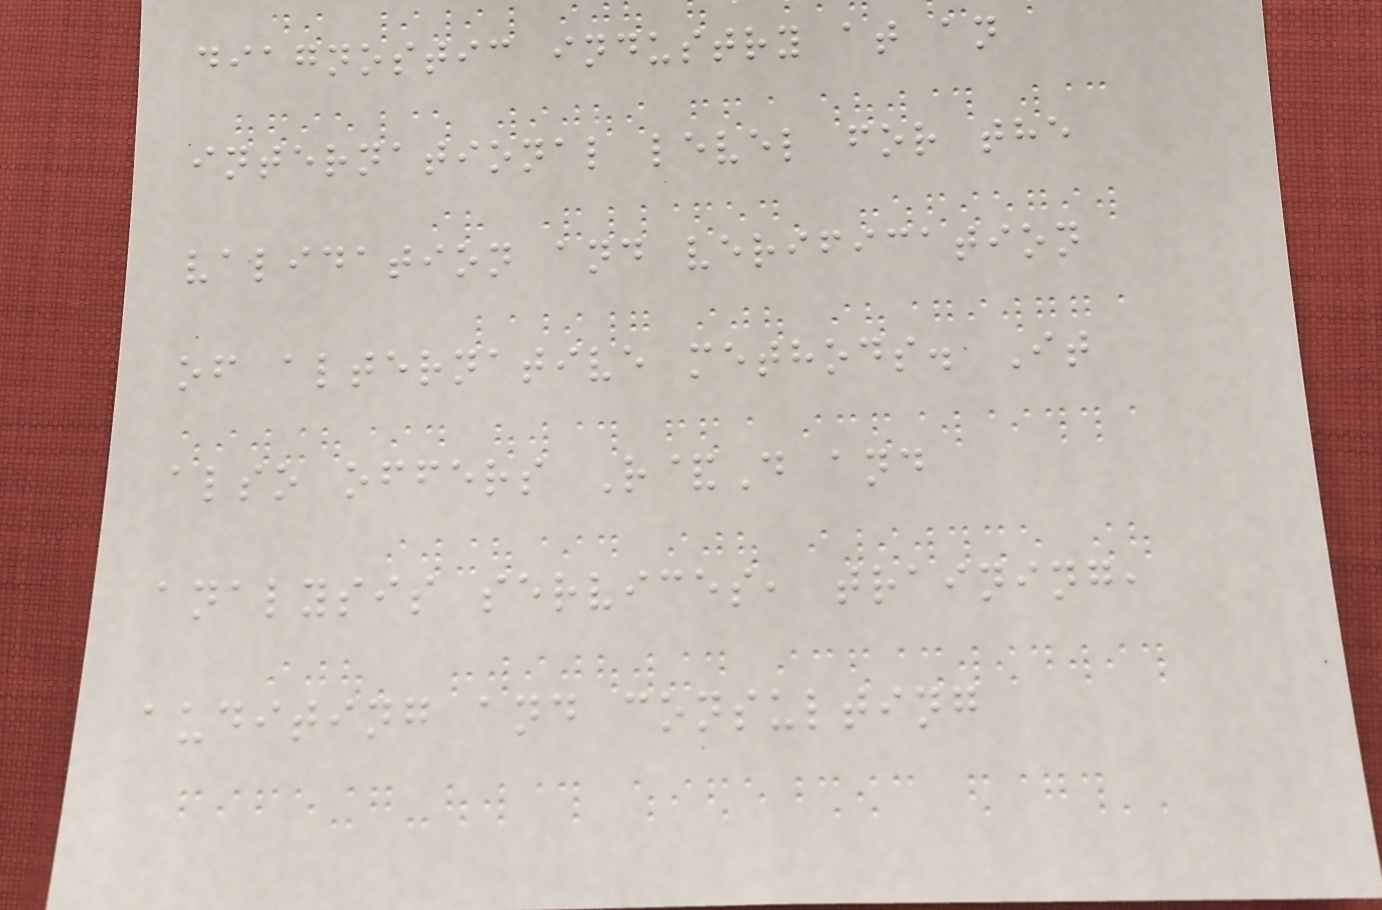diagnostic industry at an
international level for the
validation and verification
of alternative methods. It
also offers R&D and
analysis services, training,
auditing and consulting
